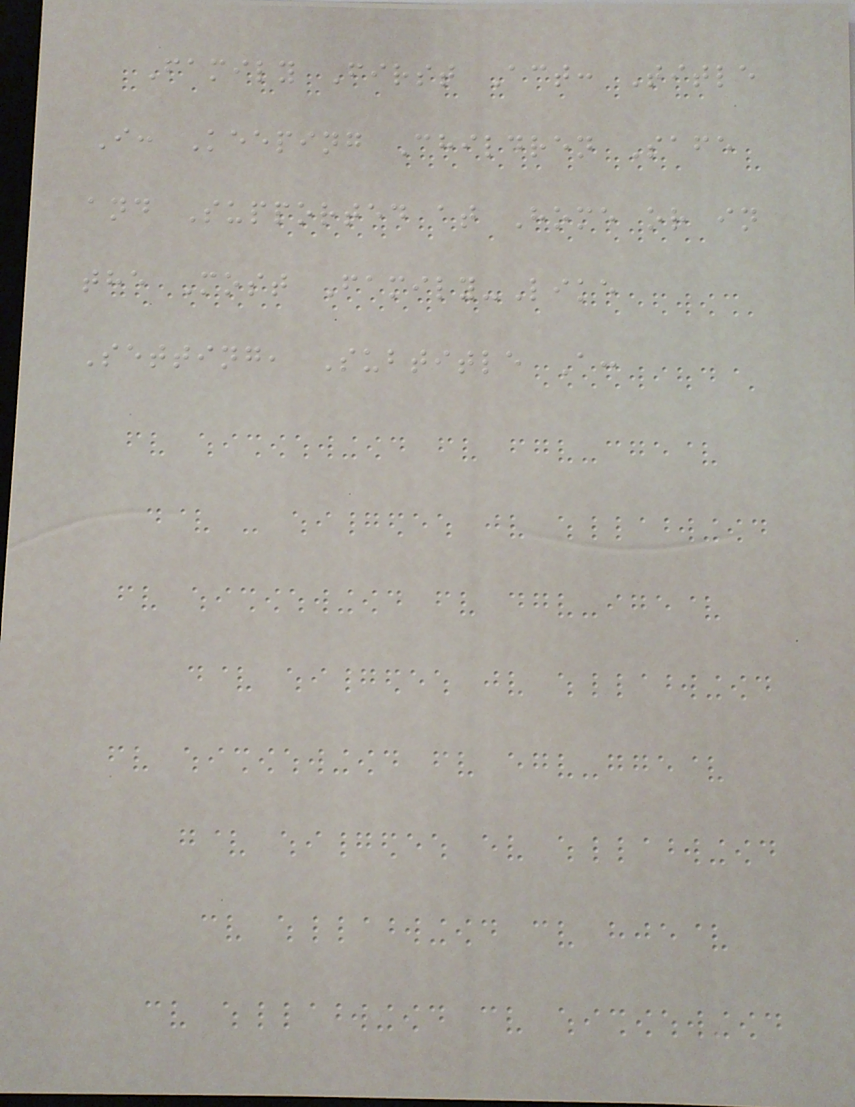Family First Act: Title
I: Keeping Children Safe
and Supported at Home or in
the Most Family-Like
Setting, Subtitle A:
